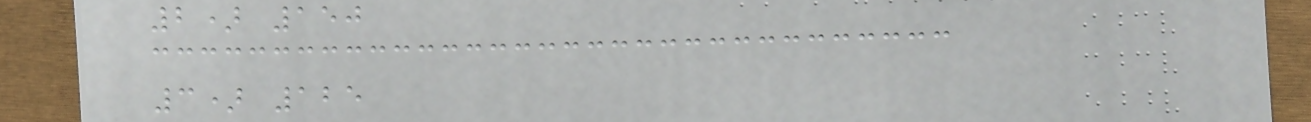2) 150
3) 125
